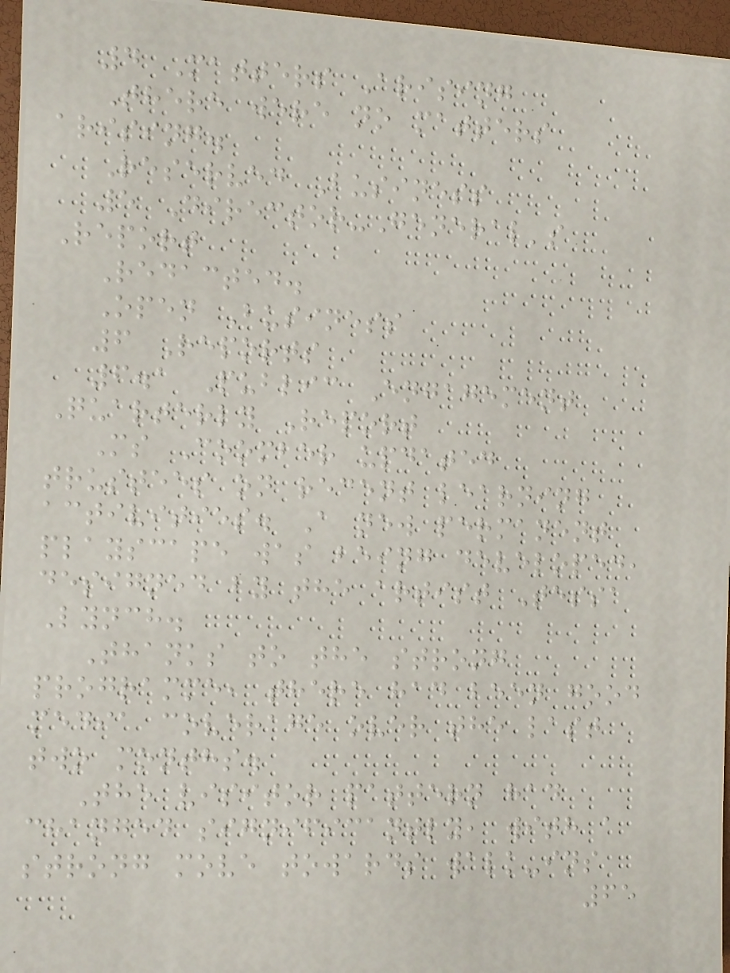4 Matters Arising
There were no matters
arising.
Reserved Business
5 Director-General's
Report
Redacted.
Open Business
6 Reports
6.1 Public Engagement
Quarterly Report
Ms Coomber updated
trustees on recent learning
activities. A new permanent
playscape was being developed,
designed by the artist Tessa
Lynch.
Thanks to the strong
programme, there had been good
media coverage over the last
two months.
The visitor pattern had
changed significantly, with a
strong move towards walk-ins
65
